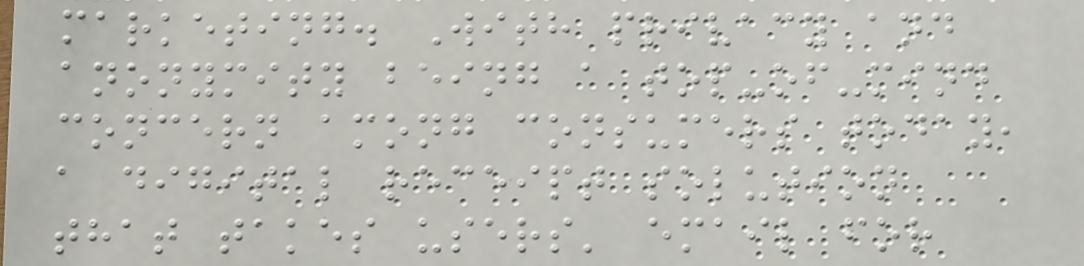marketing. With privacy and
anonymity being a top-of-mind
concern among consumers today,
a digital receipt solution
that takes users' email for
